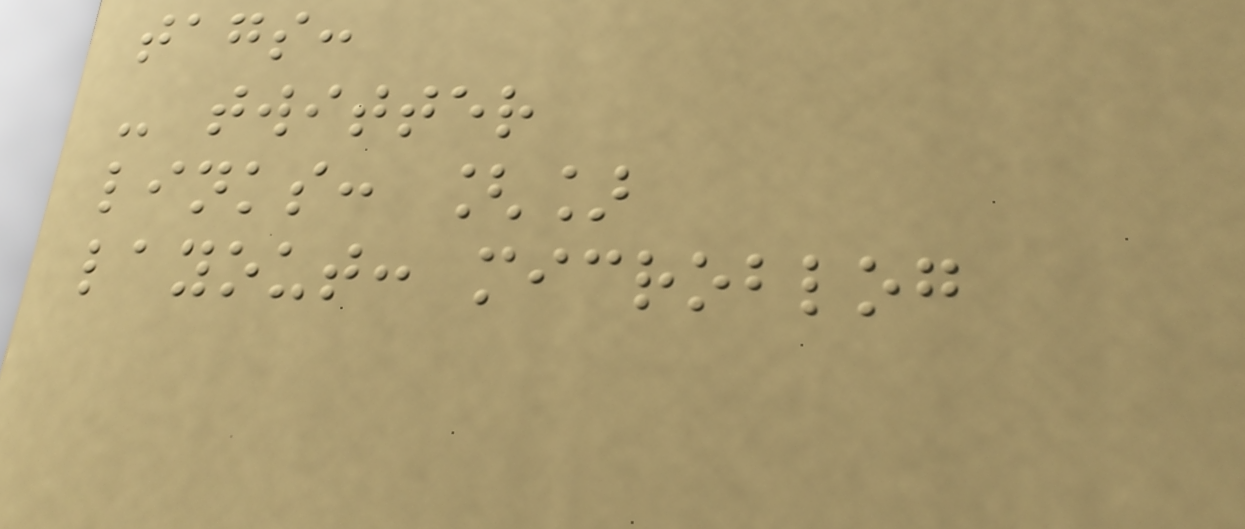tags:
- twitter
links: []
layout: microblog
